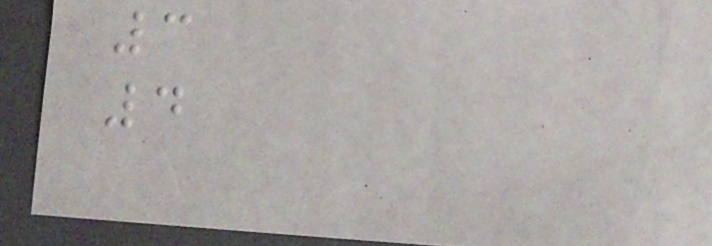3
4
